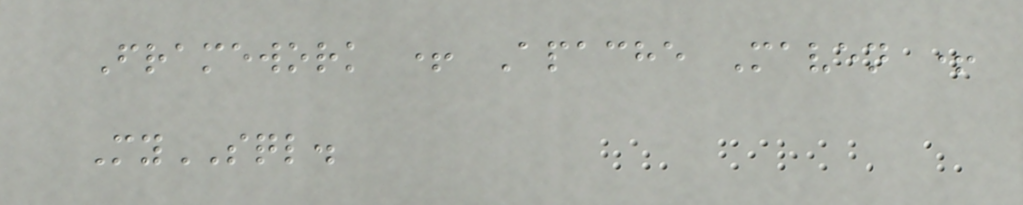Framework + Apache Maven +
MySQL.
